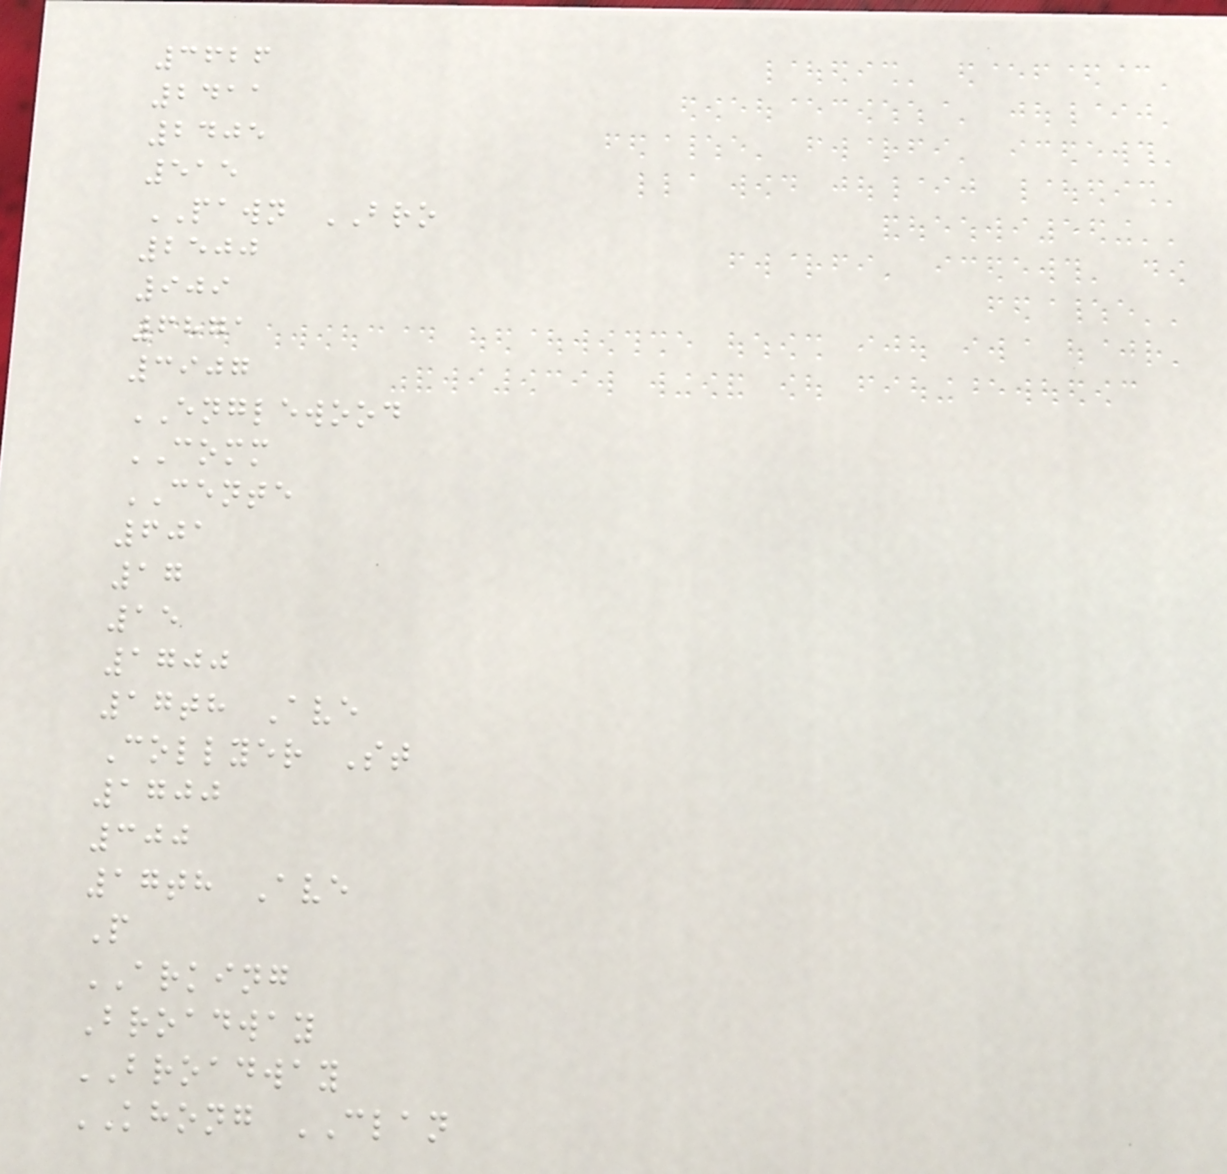3626
2411
2405
515
PAWN BRO
2500
909
6871
3907
ENGLEWOOD
COMM
CENTE
601
17
15
1700
17th Ave
Collyer St
1700
300
17th Ave
P
ARKING
Broadway
BROADWAY
KHONG CLAN
